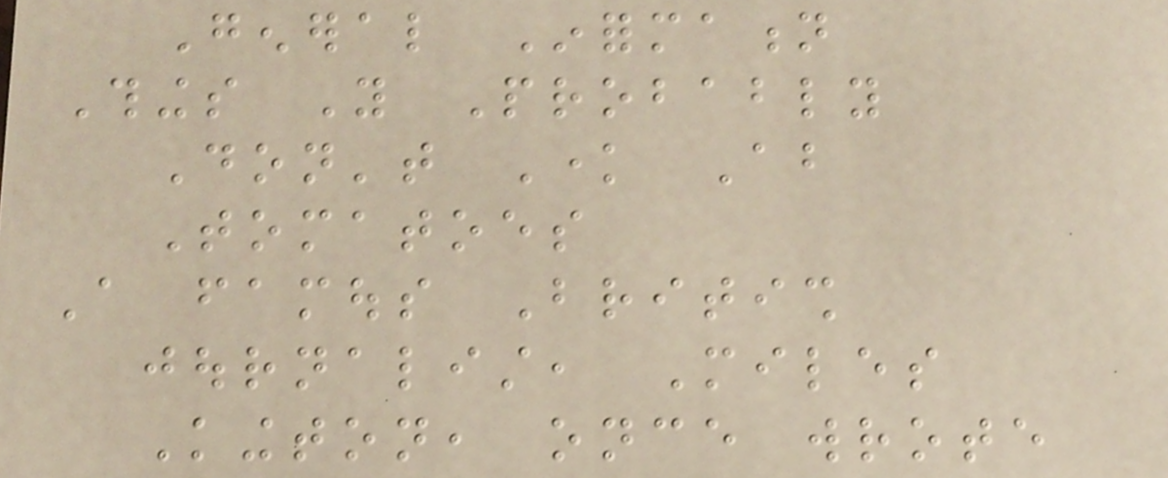General Information
Things You Probably
Don't Know About
Tomatoes
A famous British
journalist, Miles
Kington, once wrote
